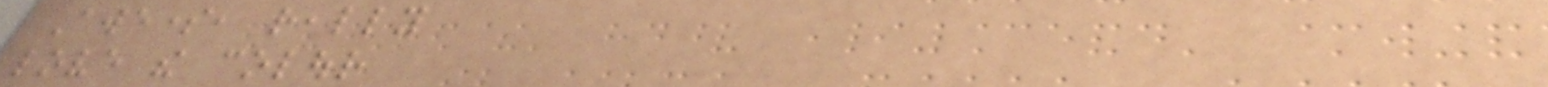Awesome, really
love the colour
